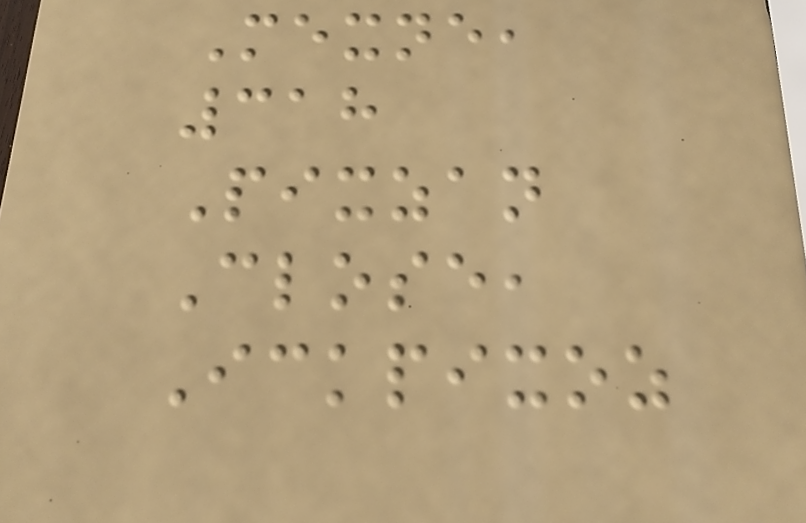Mexne,
318
Pixzan
Close,
Ickpixoz
